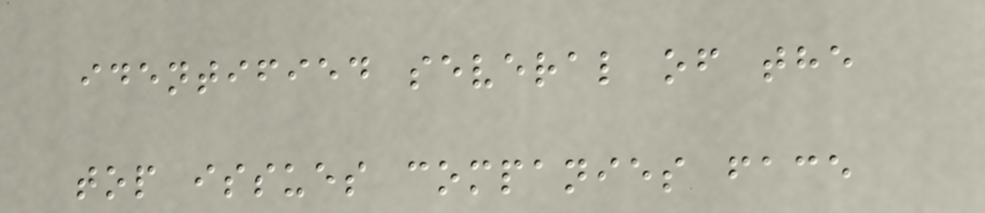identified several of the
top issues companies face
